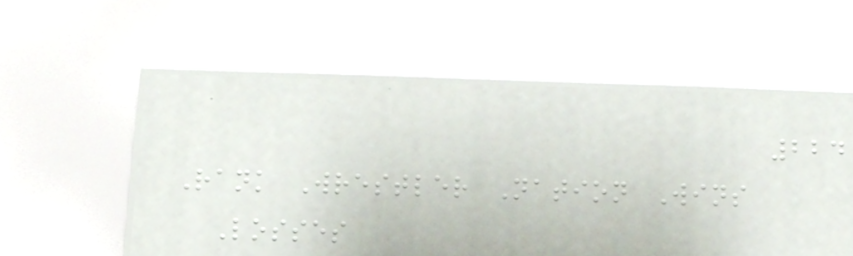224
Rank Wrestler Nation Wins
Losses
